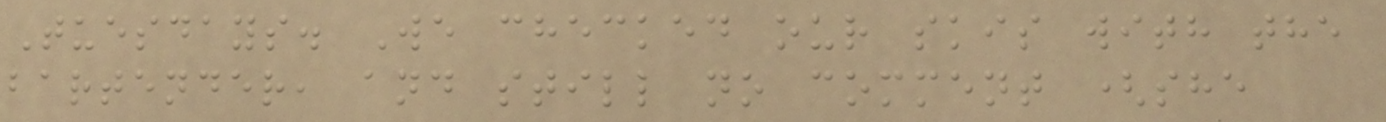Tuesdays. We checked our skis with the
bartender, and still no comment (she
